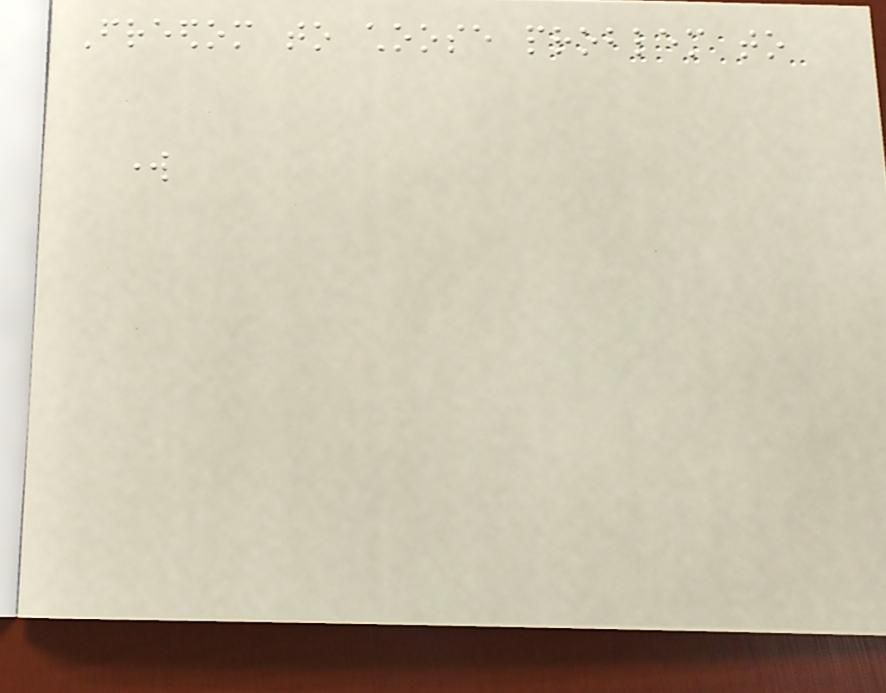Freedom to choose problem to
work
